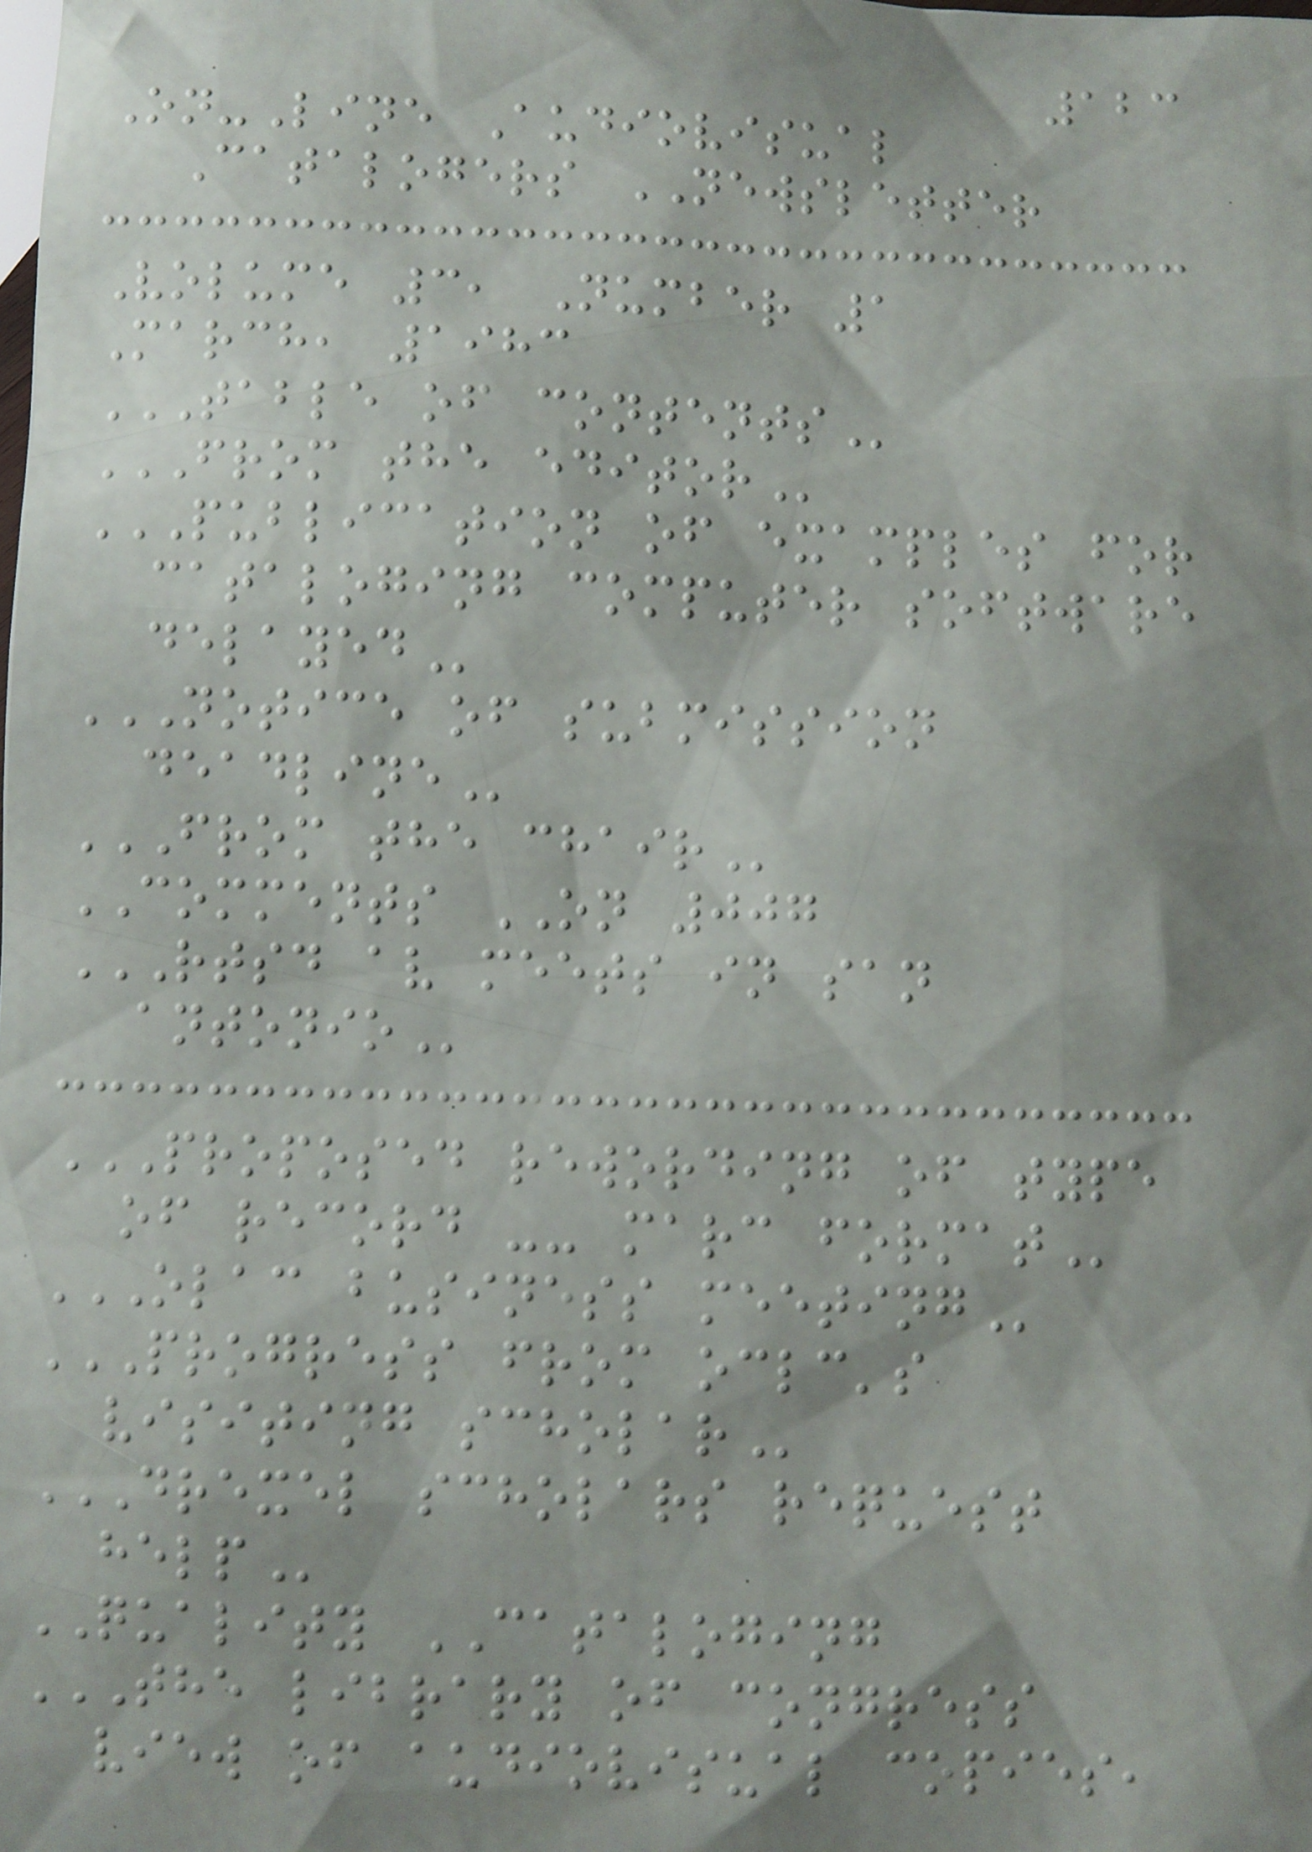123
On-Line Audiovisual
Catalogers NEWSLETTER
Volume 3, Number 1
March, 1983
TABLE OF CONTENTS
FROM THE EDITOR
PUBLICATION OF EXAMPLES FOR
CATALOGING COMPUTER SOFTWARE
DELAYED
NOTICE OF SUBMISSION
DEADLINE
FROM THE CHAIR
COMMENTS ON 007
RTSD AV MEETS IN SAN
ANTONIO
PROPOSED REWORDING OF TYPE
OF RECORD -- MARC FORMAT
OLAC BUSINESS MEETING
PROGRESS FROM OCLC'S
VISITING SCHOLAR
DREXEL SCHOLARS REQUEST
HELP
QUALITY CATALOGING
THE LIBRARY OF CONGRESS
VIEW OF AUDIOVISUAL COPIES,
